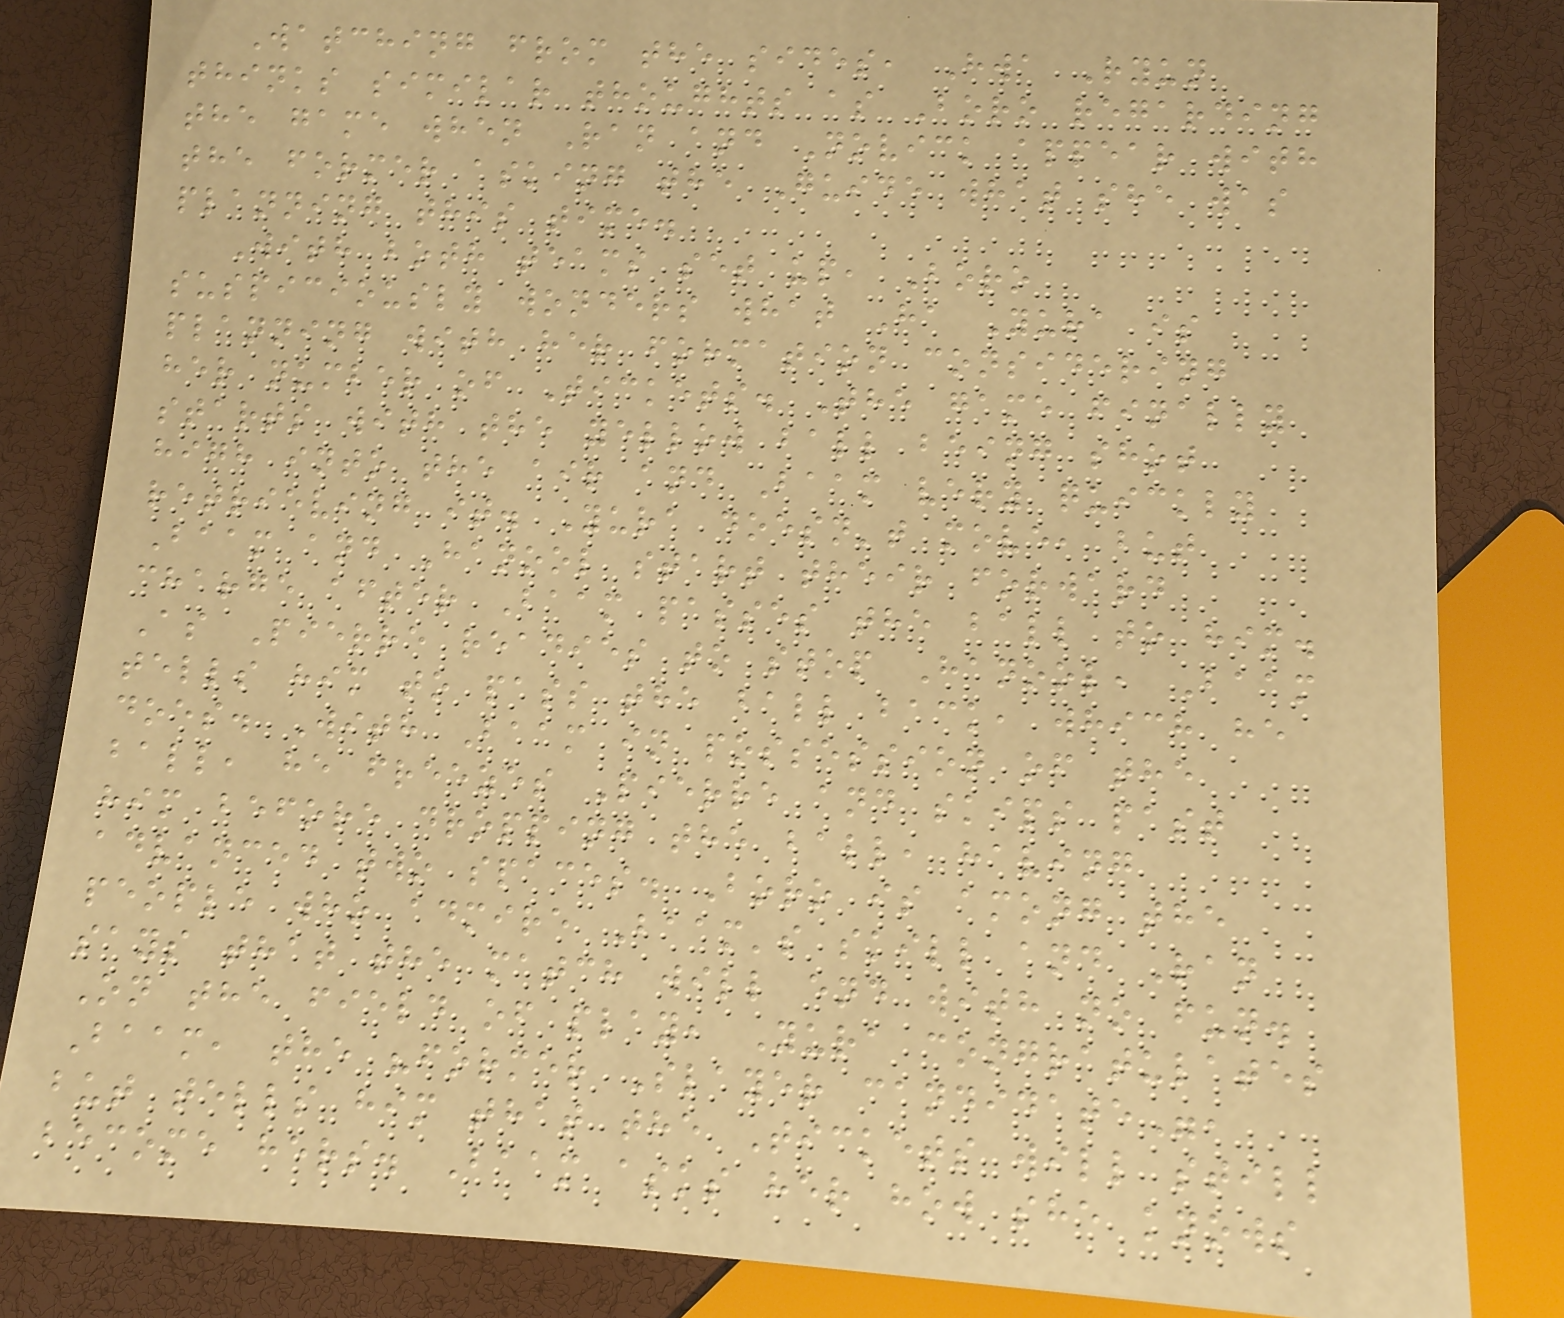Watching from the sides, Hwa Ryun
thinks similar thoughts as Boro regarding
the game when Ran and Novick appear with
the former asking the Guide what she was
planning this time.
With both teams set up, Boro
suspiciously wonders what Ha Yura is
planning with her formation considering
her number of Tickets. The game finally
starts with the yellow ball being shot
high into the air and Baam very quickly
retrieving it. Yura doesn't move, but
Baam and Hanool start their forward
charge after Baam passes the ball to him.
As Pierre readies to stop Hanool, Baam
tells him to pass the ball back, which he
does. With Baam in possession of the
ball, he freezes Pierre and skips past
him before dropping the ball, having
advanced two spaces. Boro is among the
people who admire Baam's skill and Ran
says that the match will end with no fun.
On the field of play, Yura congratulates
Baam, the "former Slayer candidate",
but tells him that the Tickets will still
become hers. Baam asks her how she knows
